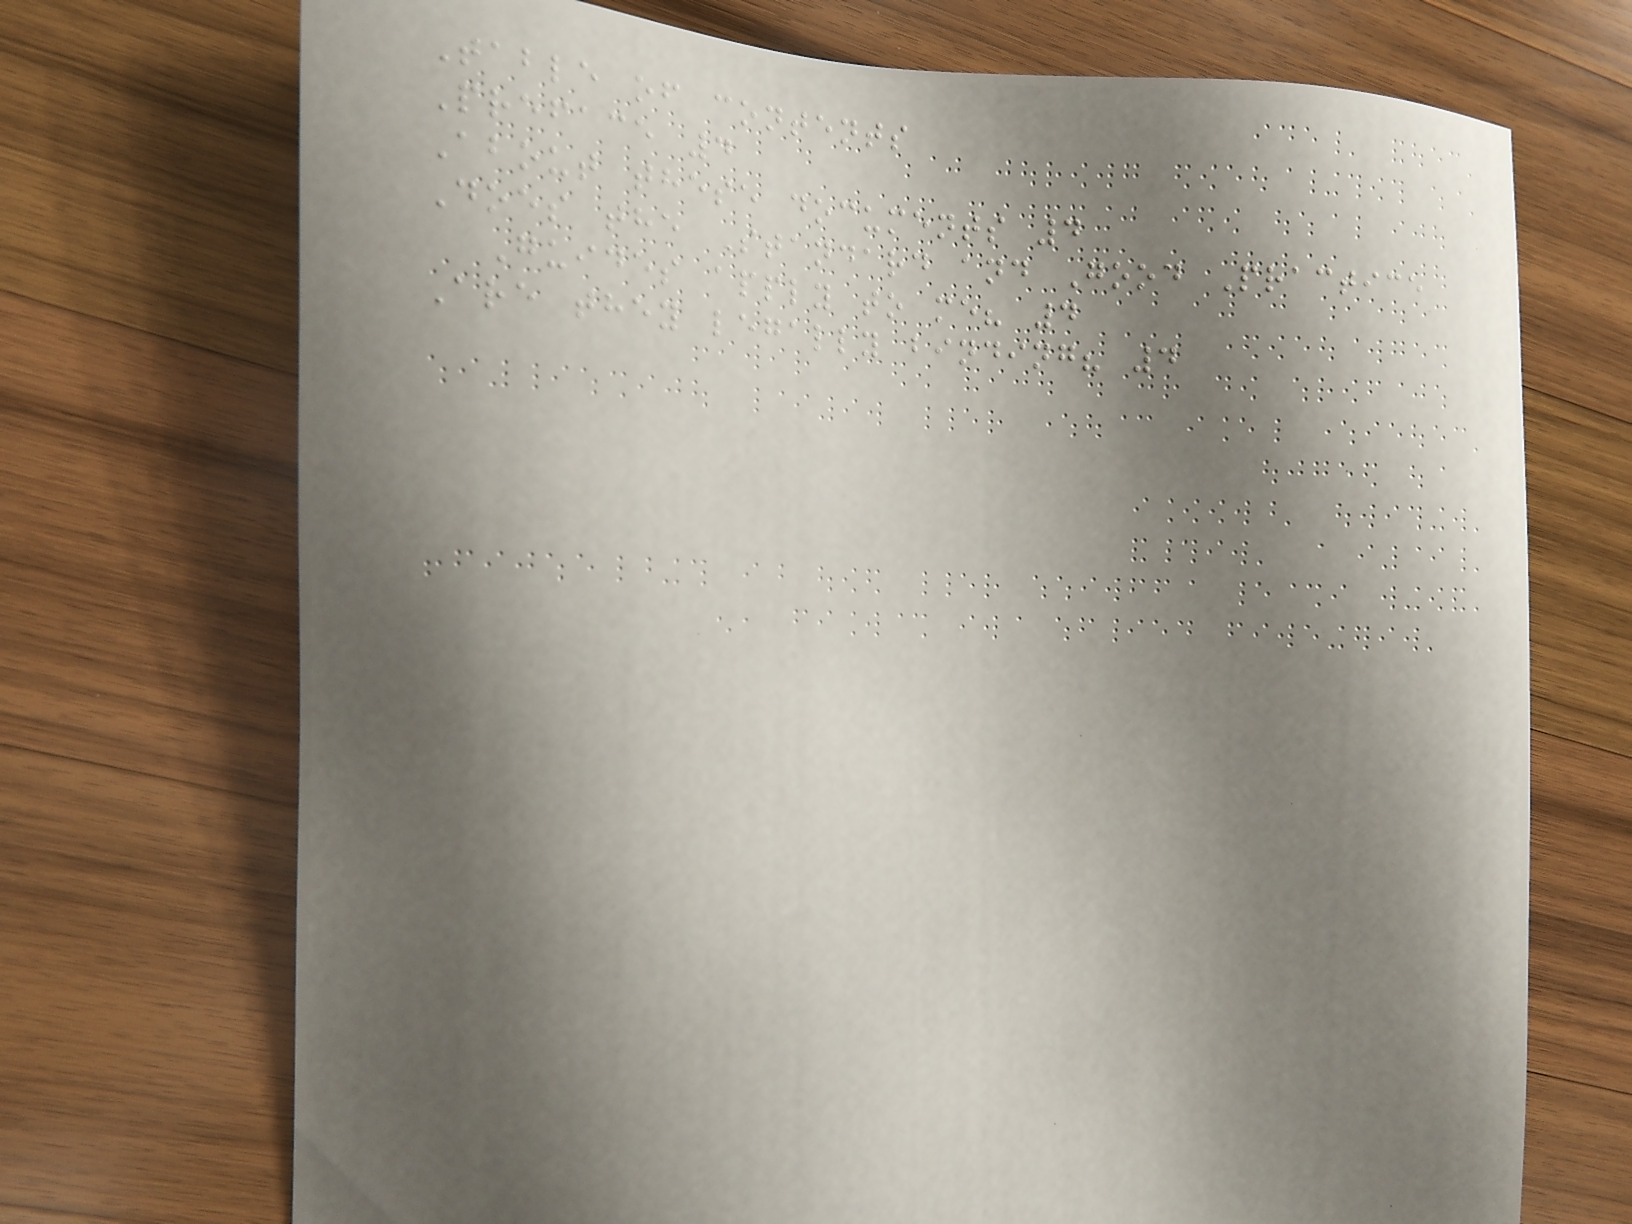Table of contents
Preface 4
About these documents 4
Does the Standard and Good Practice
Guides apply to me? 4
Are they legally binding? 4
